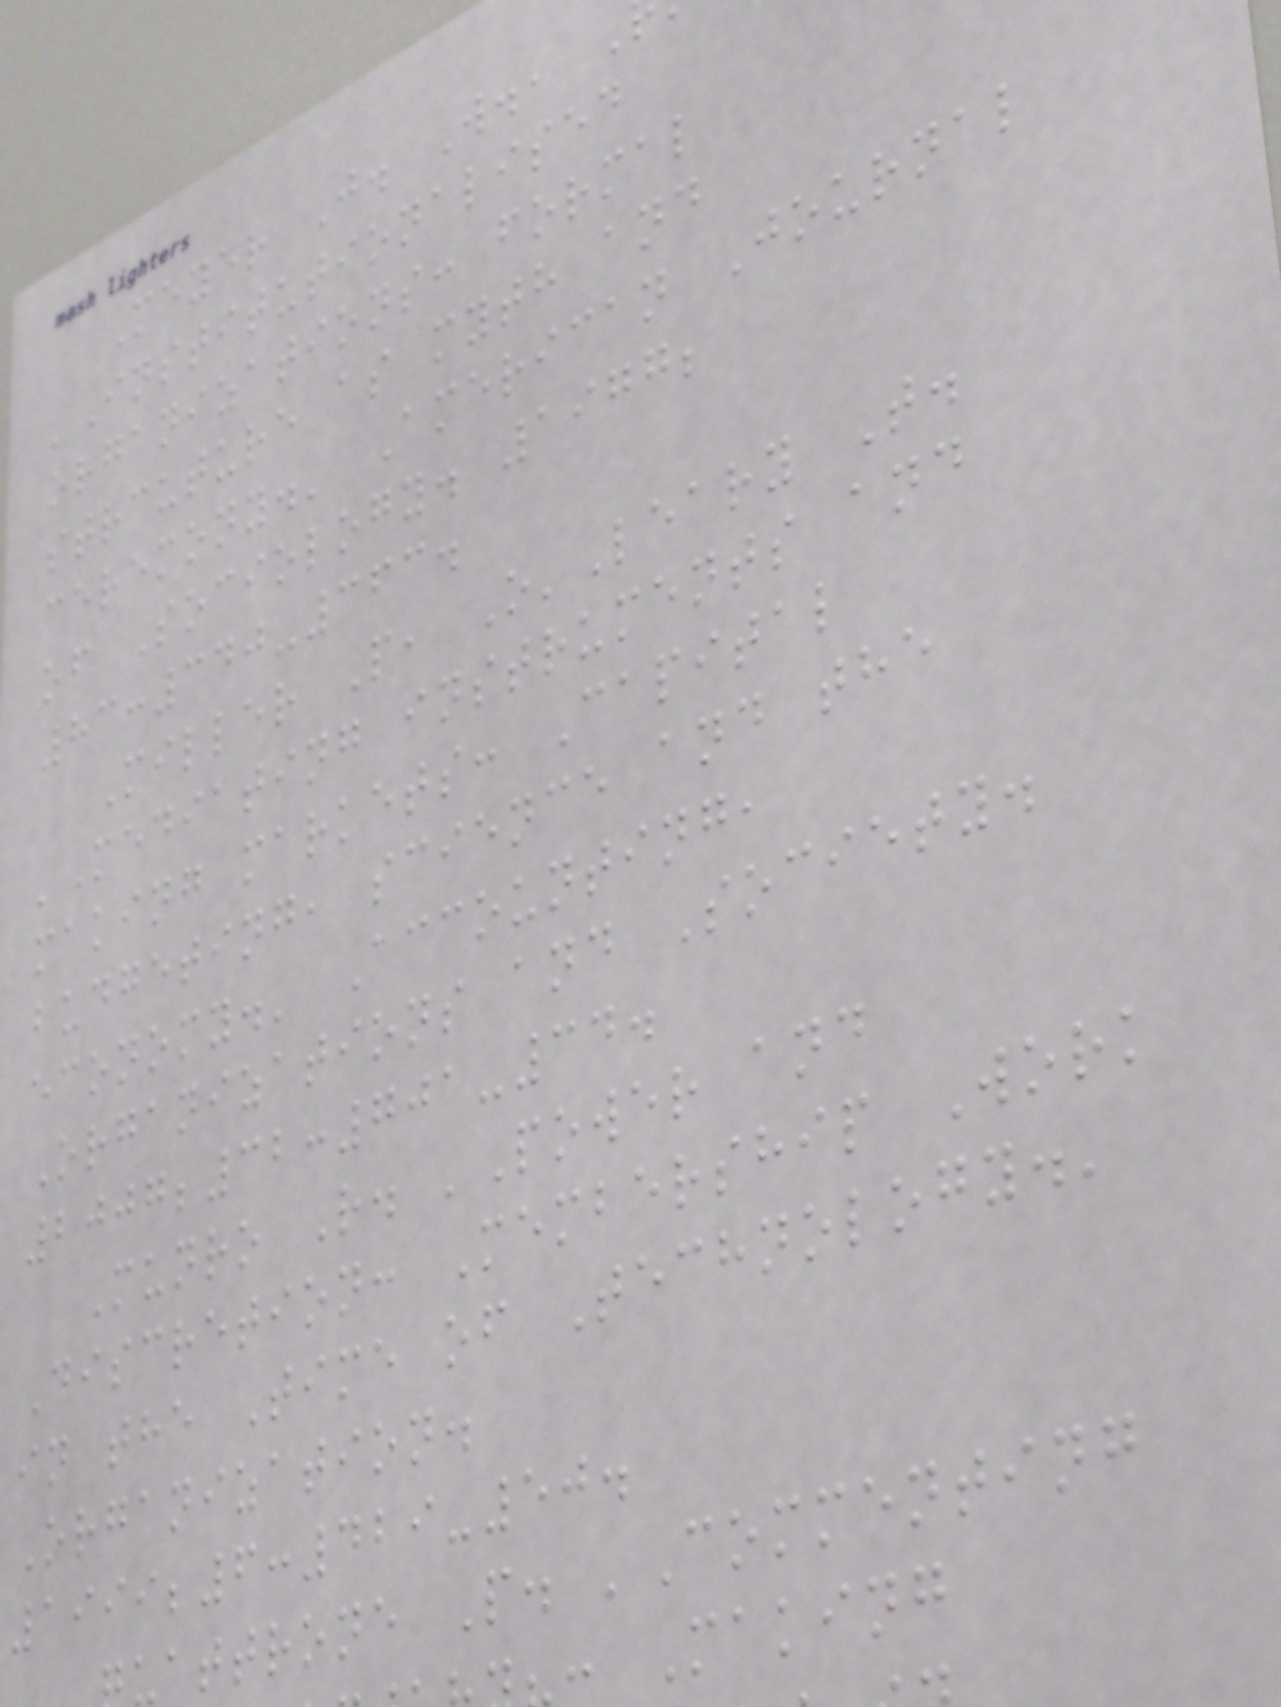Meyer J. W.,
'Institutionalised
organizations: formal
strcuture as myth and
ceremony.' American Journal
of Sociology. 1977;
83:340-363.
Miller P, O'Leary T.
'Mediating instruments and
making markets: Capital
budgeting, science and the
economy.' Accounting,
Organizations and Society.
2007;32:701-34.
Munro R. 'Power and
Discretion: Membership Work
in the Time of Technology.'
Organization.
1999;6:429-50.
uattrone P. 'Commenting
: Making
